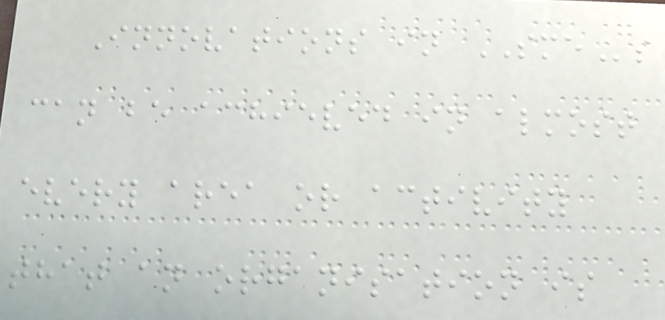Innovations in SMEs
can be achieved in almost
every area or activity
that an organisation is
